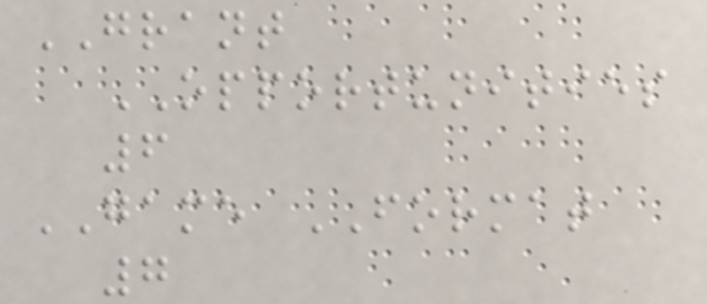GRANT
OPPORTUNITIES
6
GAME FORMAT
7
